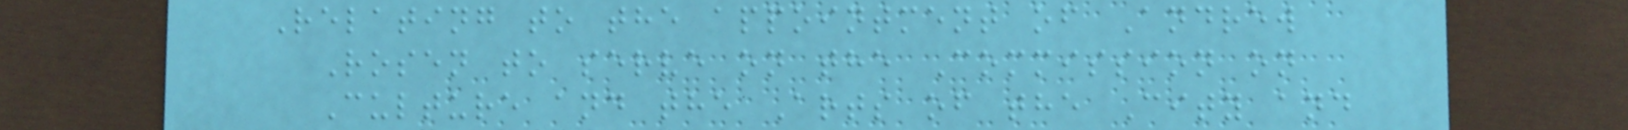Relating to the appointment of Andrew
Rosen to serve on the Commission on
Culture and the Arts of the City and
